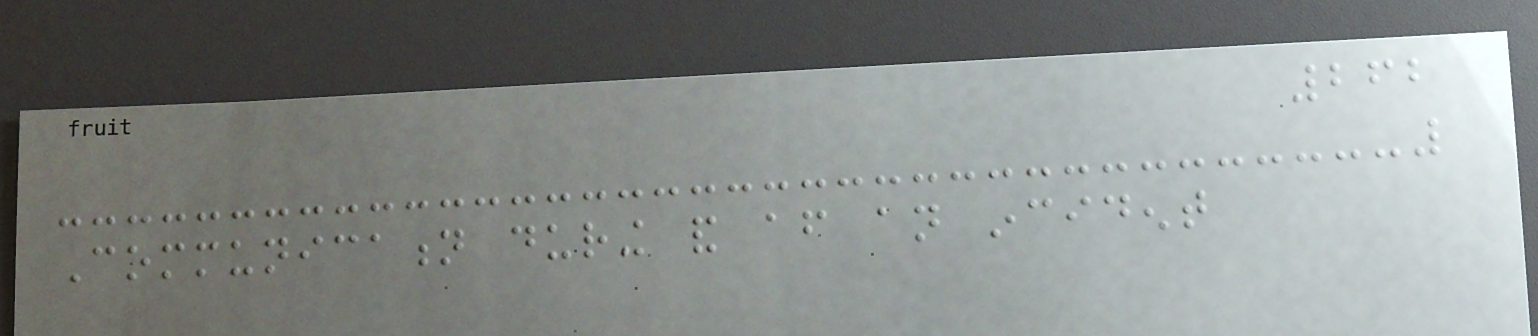262
Communication during and after an incident
